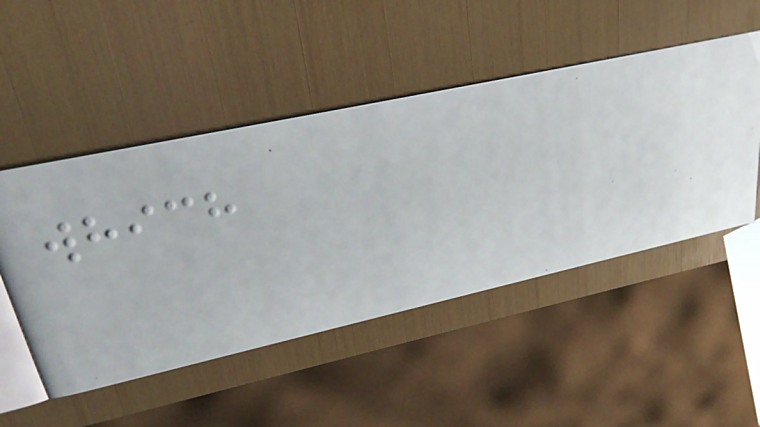which
